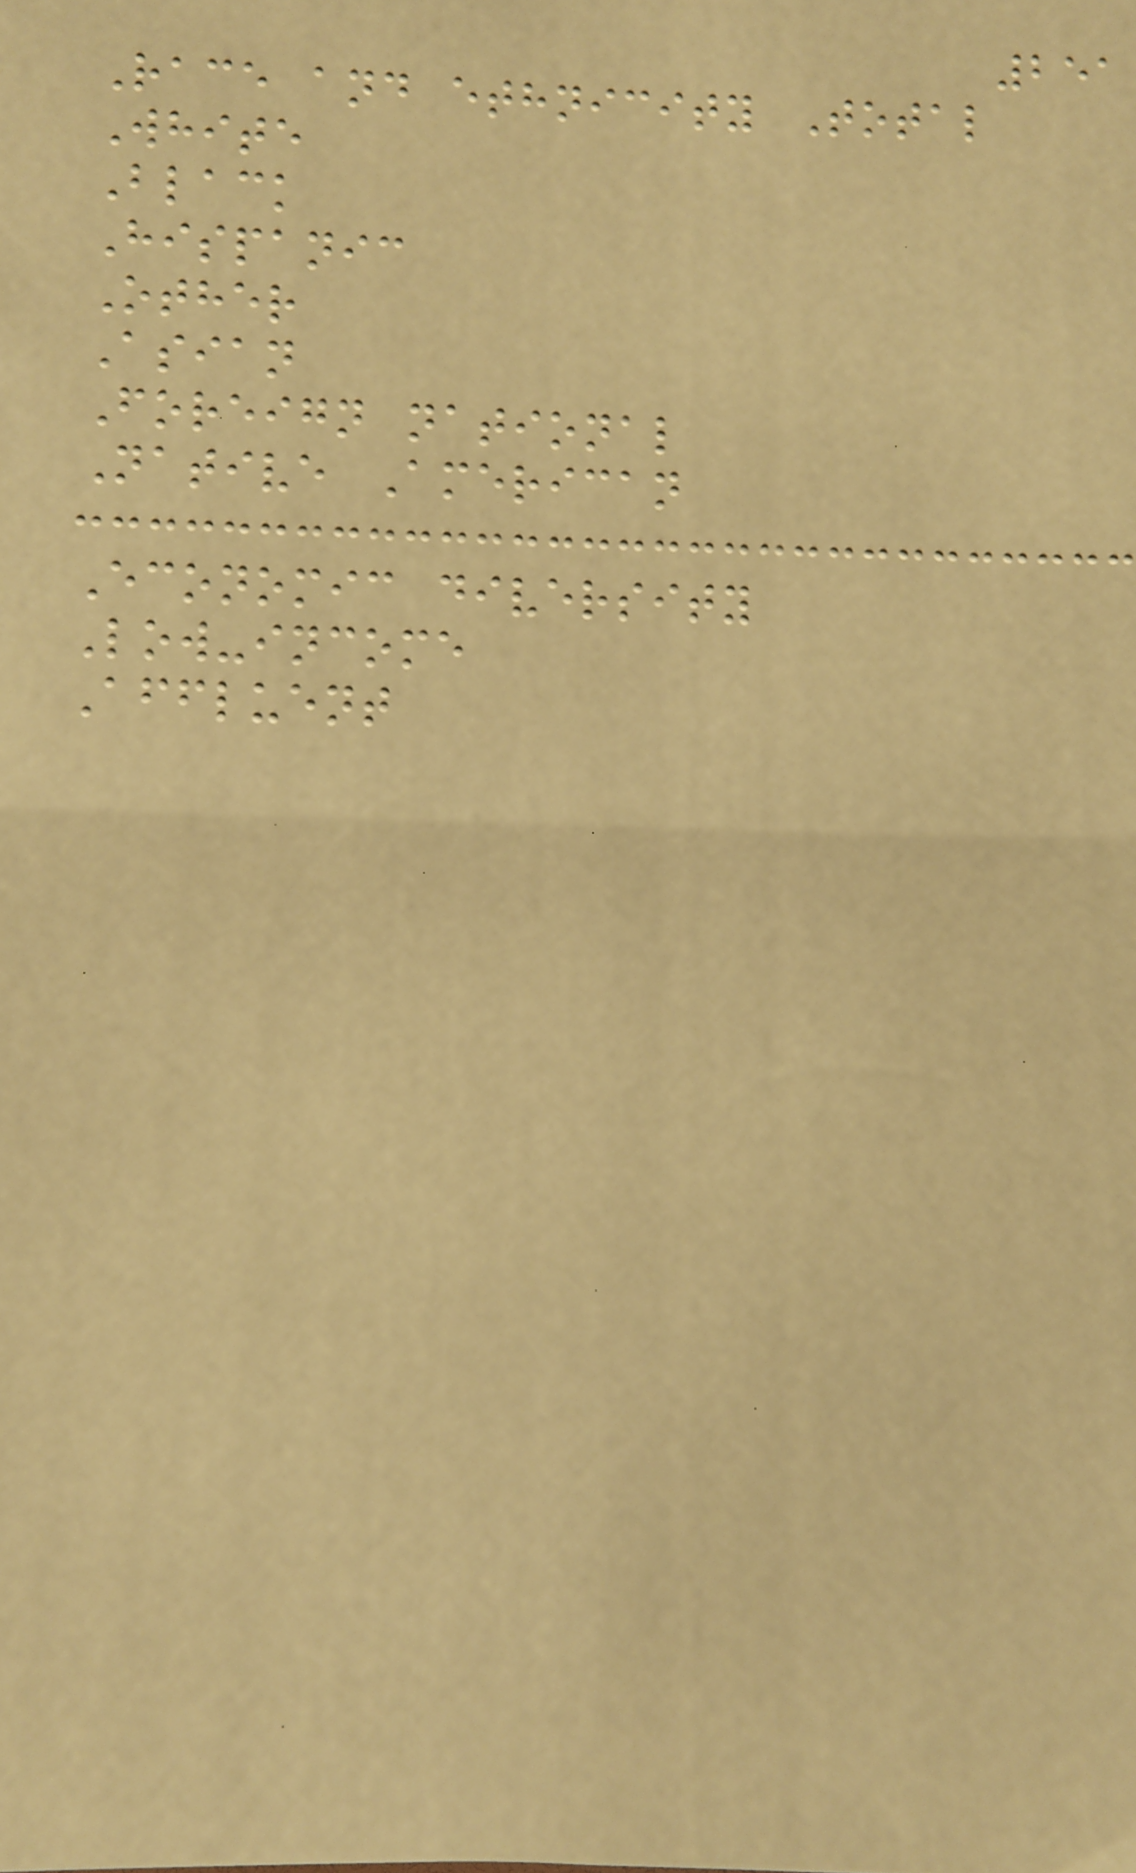251
Race and ethnicity Total
White
Black
Hispanic
Other
Asian
Foreign national
Native American
Economic diversity
Low-income
Affluent
